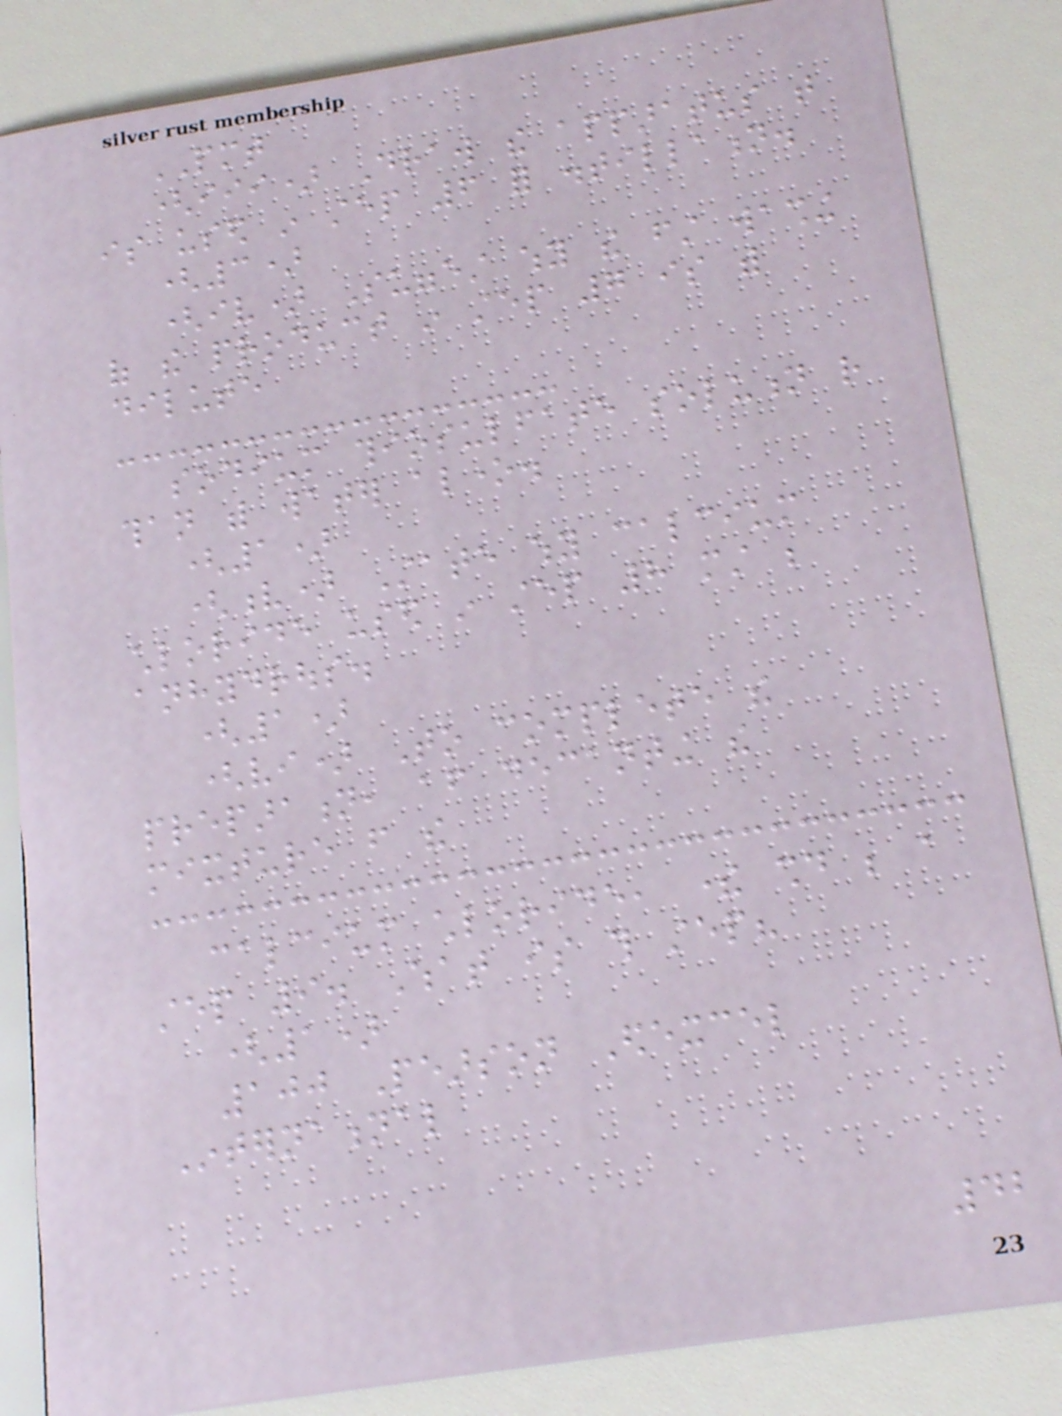PMT
(iii) Draw the apparatus that
is used in step 6 for distillation.
(3)
(iv) Suggest why the first washing
of the product in step 7 is with
dilute
sodium thiosulfate solution rather
than with water alone.
(1)
(v) State why calcium
chloride used in step 8 must be
anhydrous.
(1)
(vi) To complete the
preparation, after decanting the
mixture from the
calcium chloride, there should be a
step 9. What is this step?
(1)
100 Pearson Edexcel
International
42
